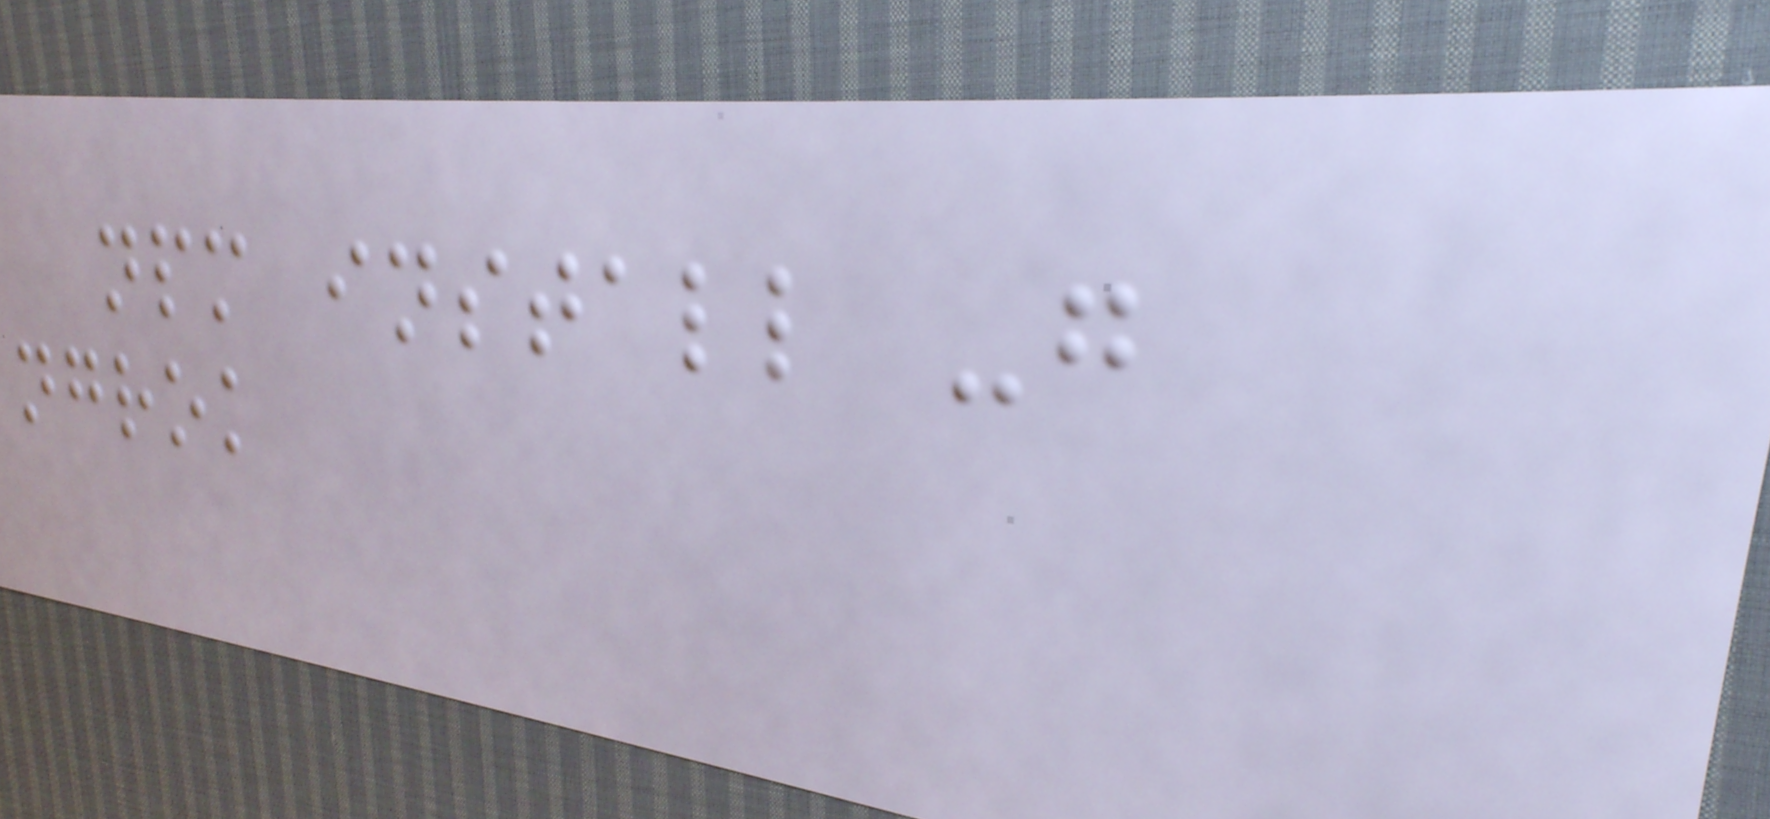npm install -g
ngrok
